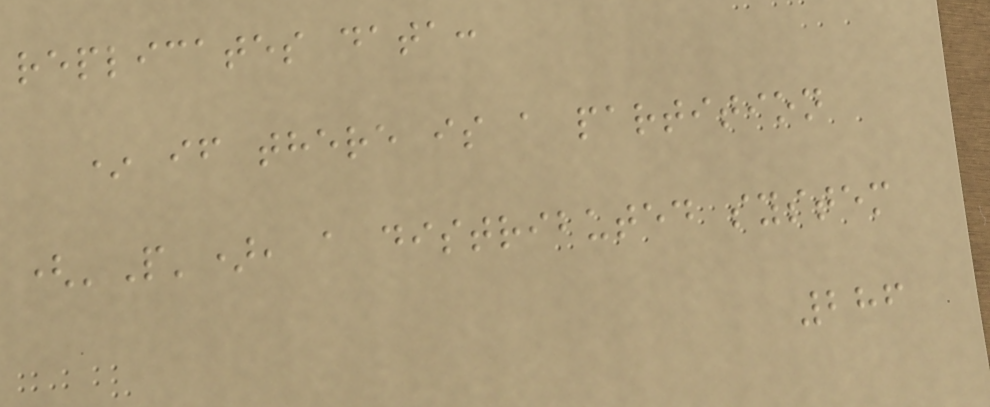replicates data:
* if there is a partition
('P'), a distributed system
286
